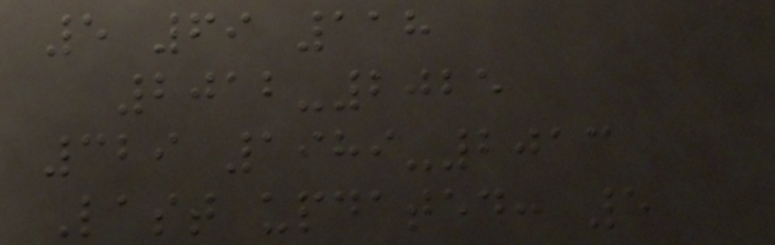5 69 118
2012-2025
329 1989-2013
Last updated: 5
